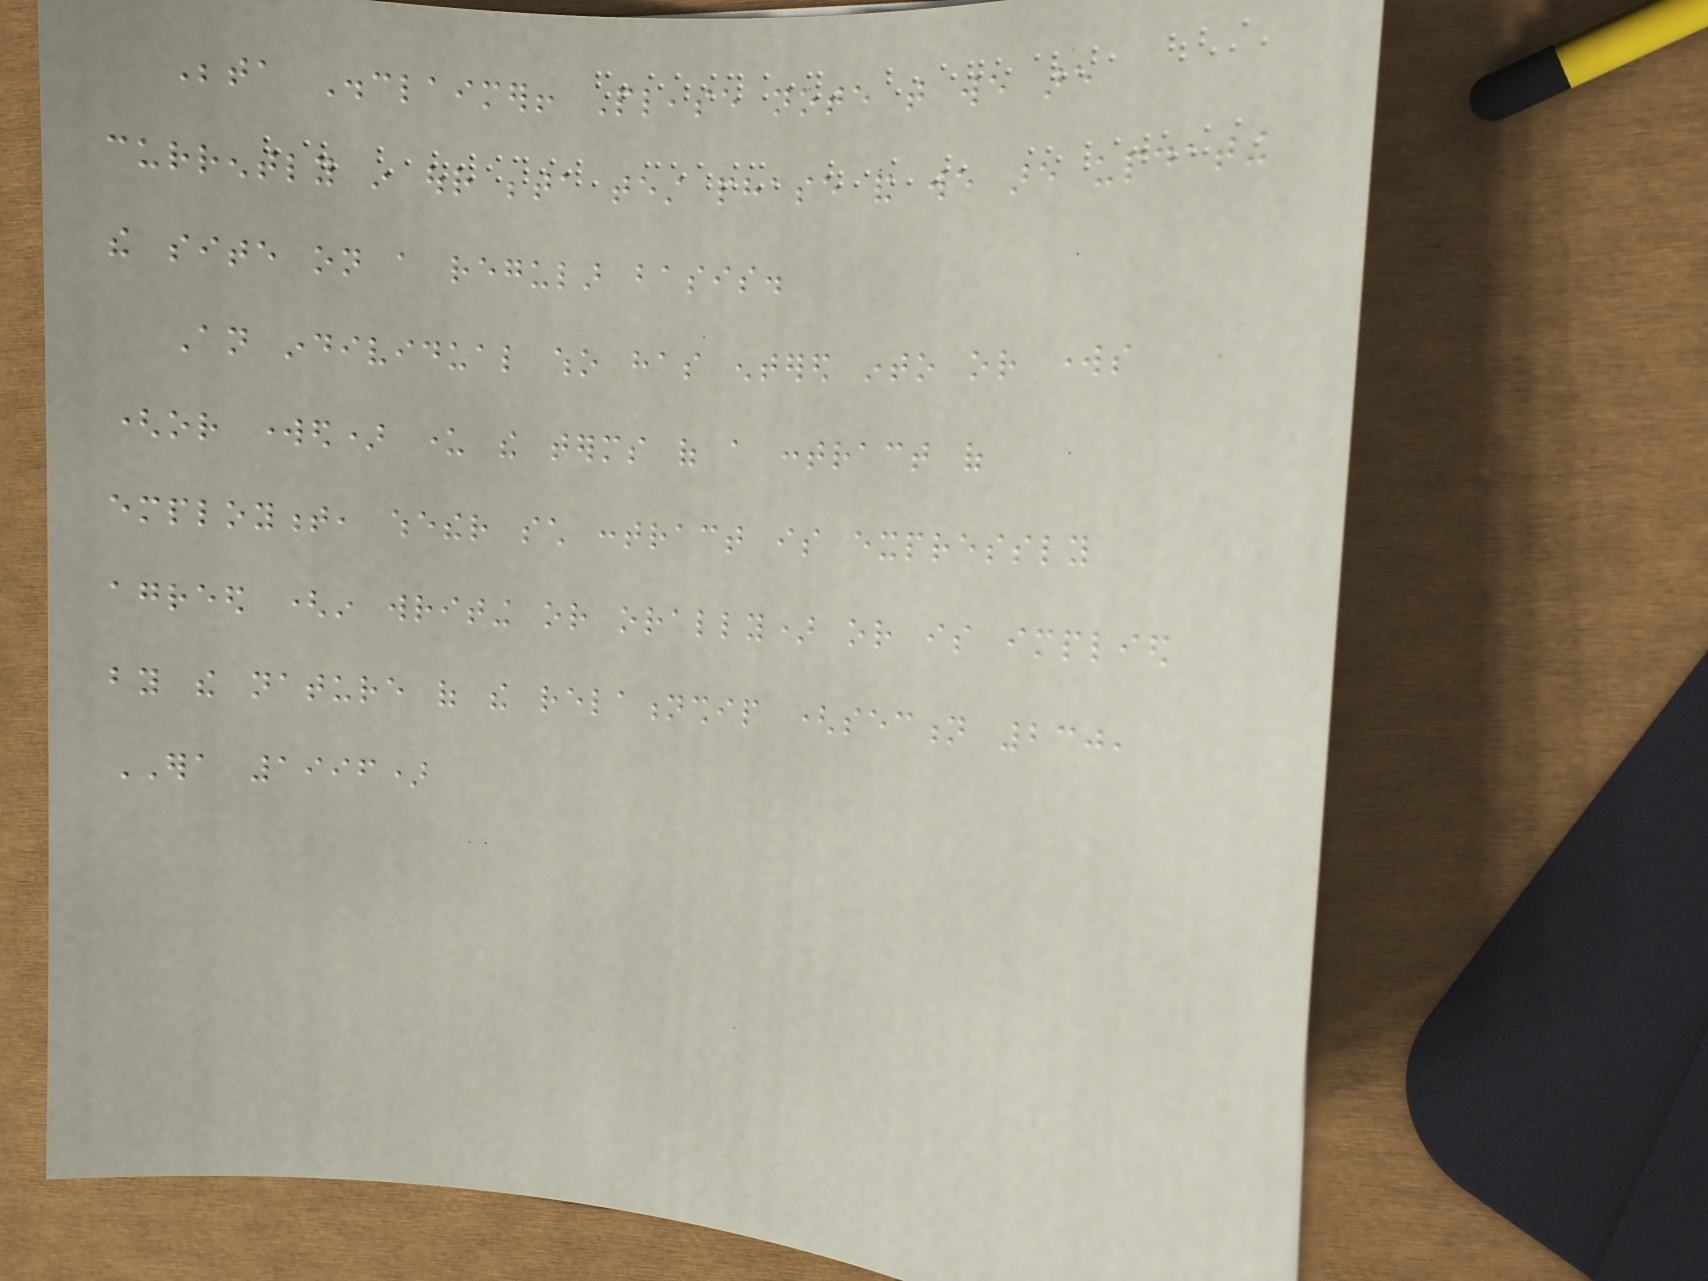Beta Disclaimer! Please note that we are
currently in our beta test phase and we are updating
the site on a regular basis.
An individual who has entered into or works
(or worked) under the terms of a contract of
employment, whether such contract is expressly
agreed (in writing or orally) or is implied
by the nature of the relationship (section 230,
ERA 1996)
